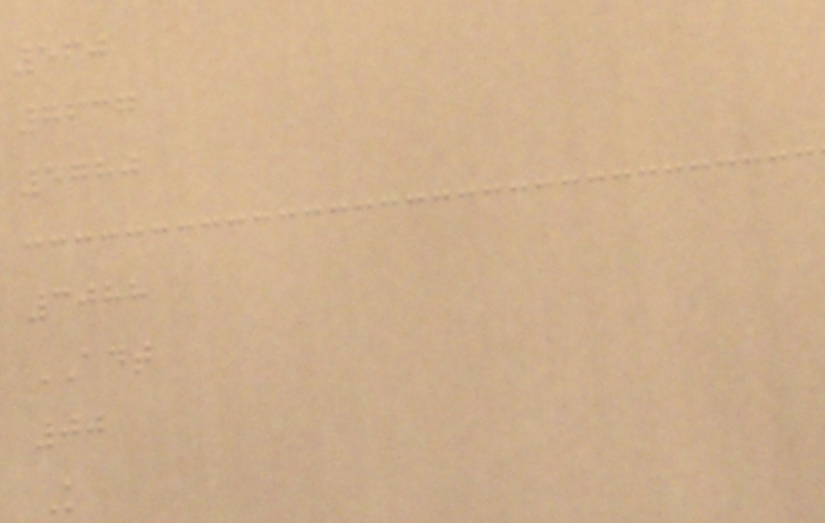560
7637
5780
3088
ADT
00
K
